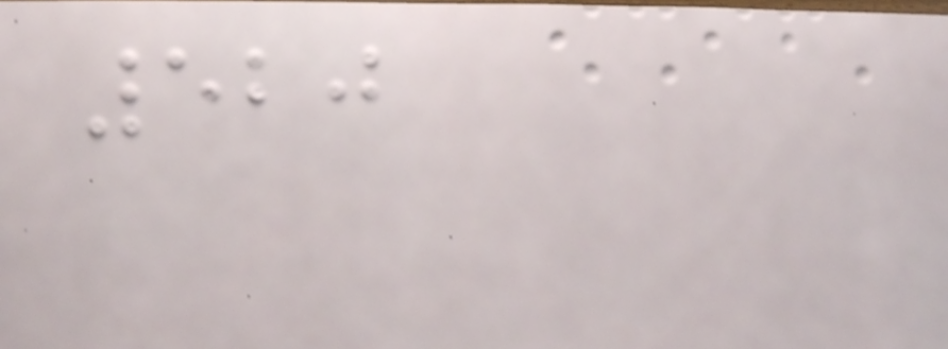520
